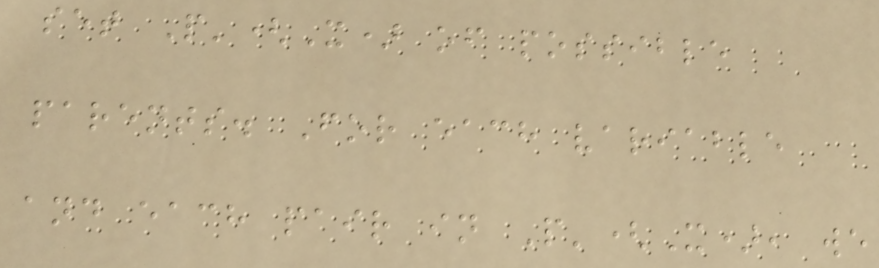set P'(X) of possible
parents. For each variable
and each pair in P'(X), we
